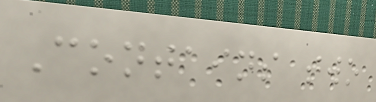Contains two
